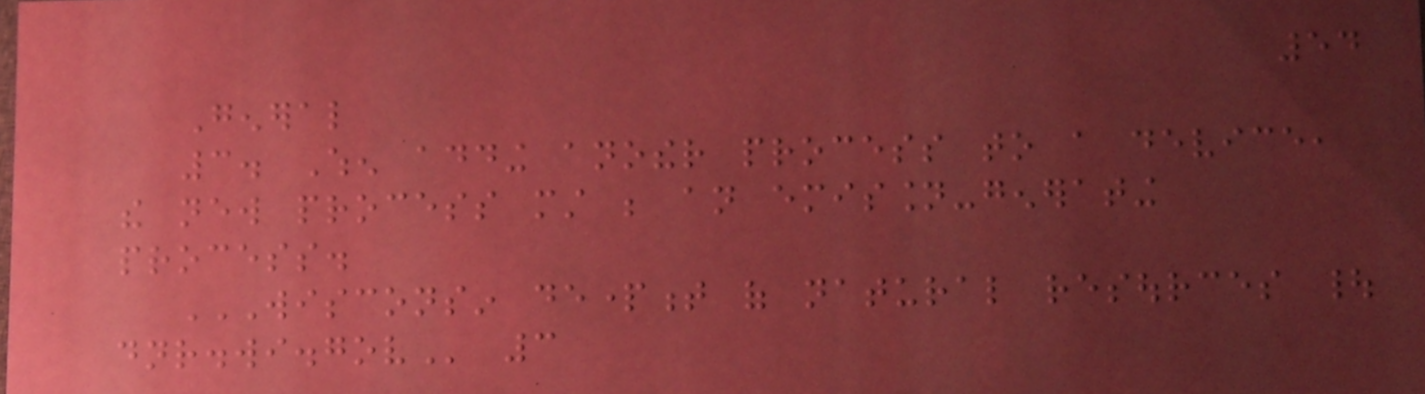54
General
3. When adding another process to a device,
the new process must be an emission-generating
process.
WISCONSIN DEPARTMENT OF NATURAL RESOURCES |
DNR.WI.GOV 3
